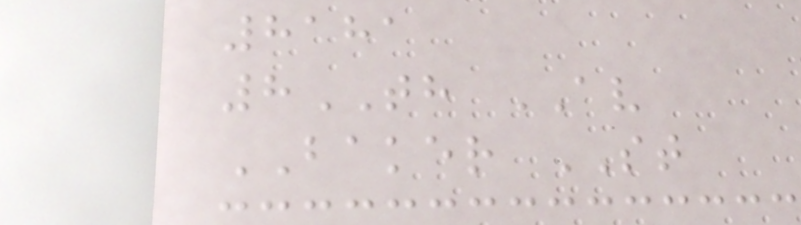8181
8TH AV
BAKER ST
